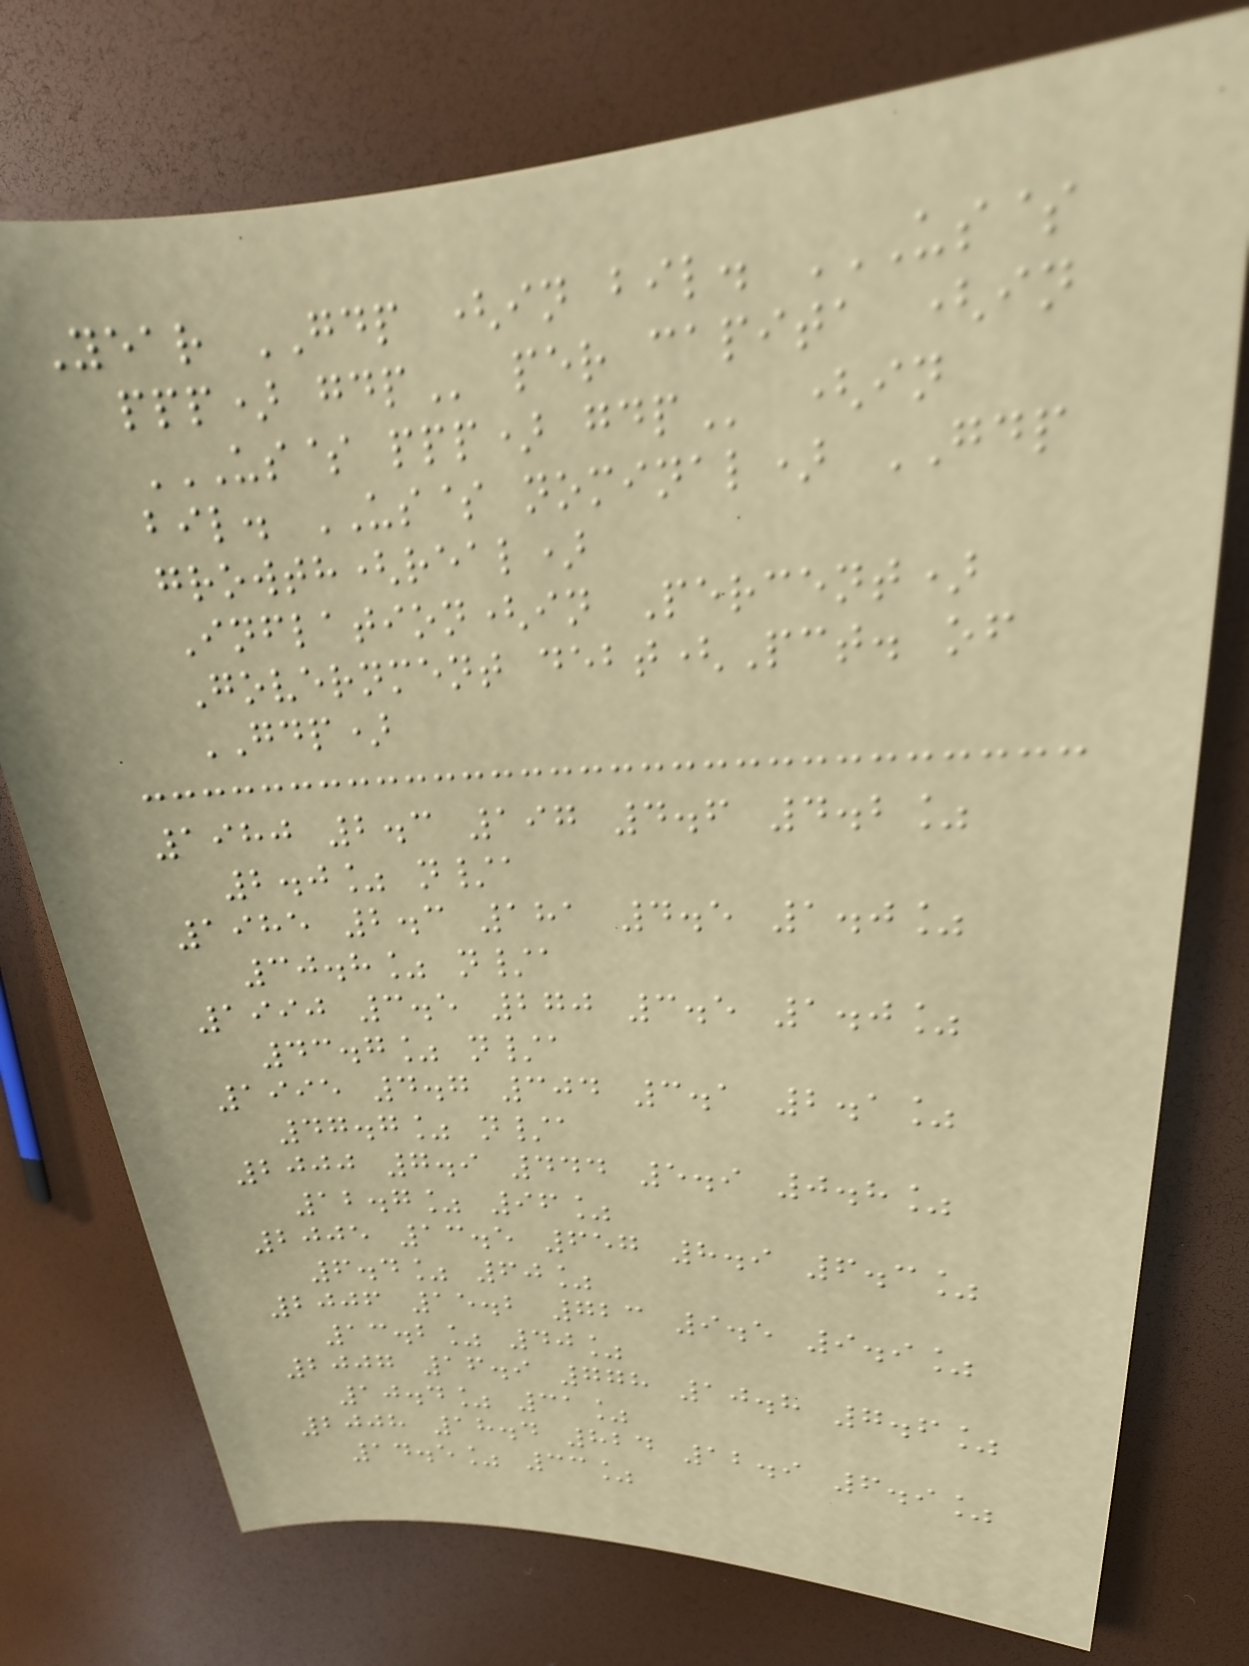Year GDP (in bil. US$
PPP) GDP per capita (in
US$ PPP) GDP (in
bil. US$ nominal) GDP
growth(real)
Inflation(in Percent)
Government debt(Pct. of
GDP)
1980 2.3 197 4.6 4.2%
2.0% n/a
1985 2.3 181 4.5 1.0%
30.8% n/a
1990 3.5 270 3.5 1.0%
43.7% n/a
1995 4.7 304 3.1 2.1%
47.7% n/a
2000 7.9 444 5.9 0.8%
12.7% 96%
2005 13.5 657 8.9 6.3%
6.4% 60%
2006 15.2 723 9.5 9.9%
13.2% 40%
2007 16.9 778 10.8 7.6%
10.4% 31%
2008 18.4 824 12.9 6.9%
14.5% 33%
